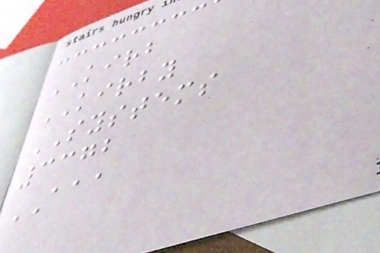KIRB
KIRBY
SYSTEMS
3372
AAA
